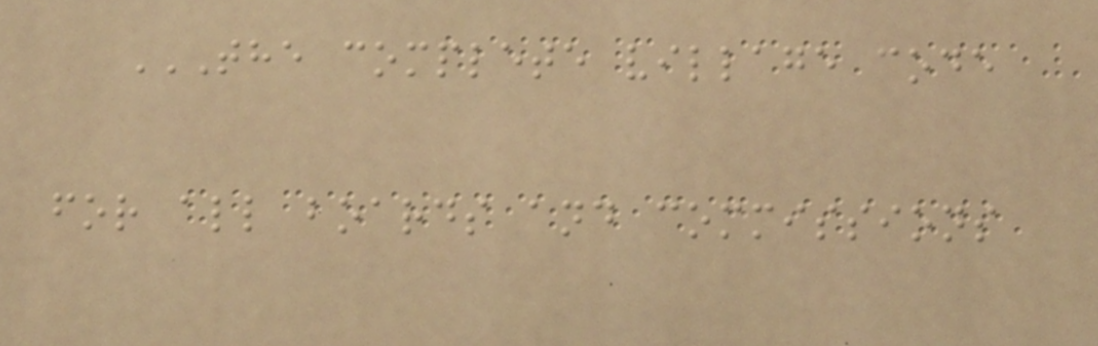THE COMPLETE VILLAGE CODE
FOR ALL BOARDS AND COMMISSIONS
